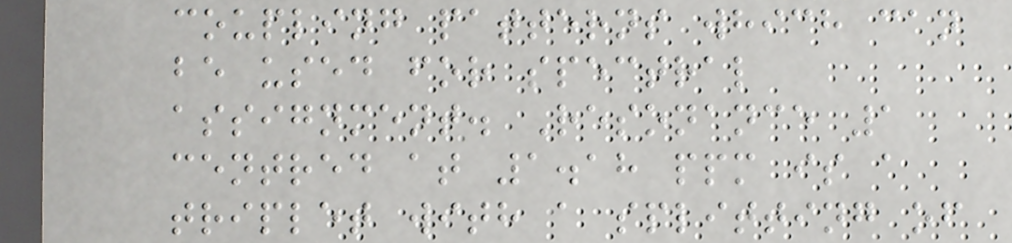coupling patterns which can
be used for spectral
assignment. Resonance 1
centred at 1.18 ppm is a
triplet with a splitting of
